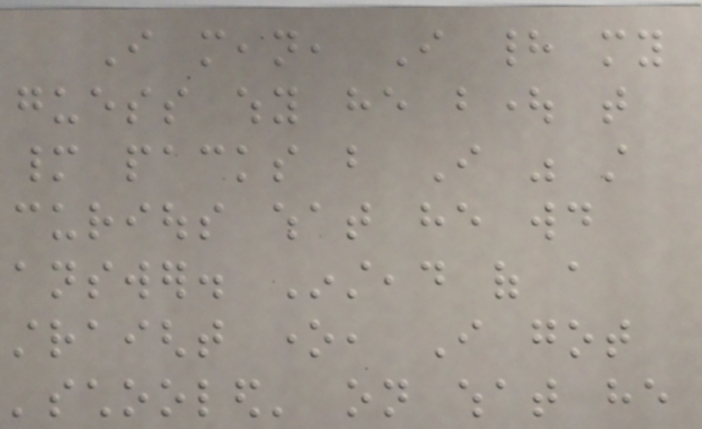I mean, I had my
guess why he bought that
many packs but I was still
curious what he would
answer. Instead of a
straight one, I got
'schooled' on what he
